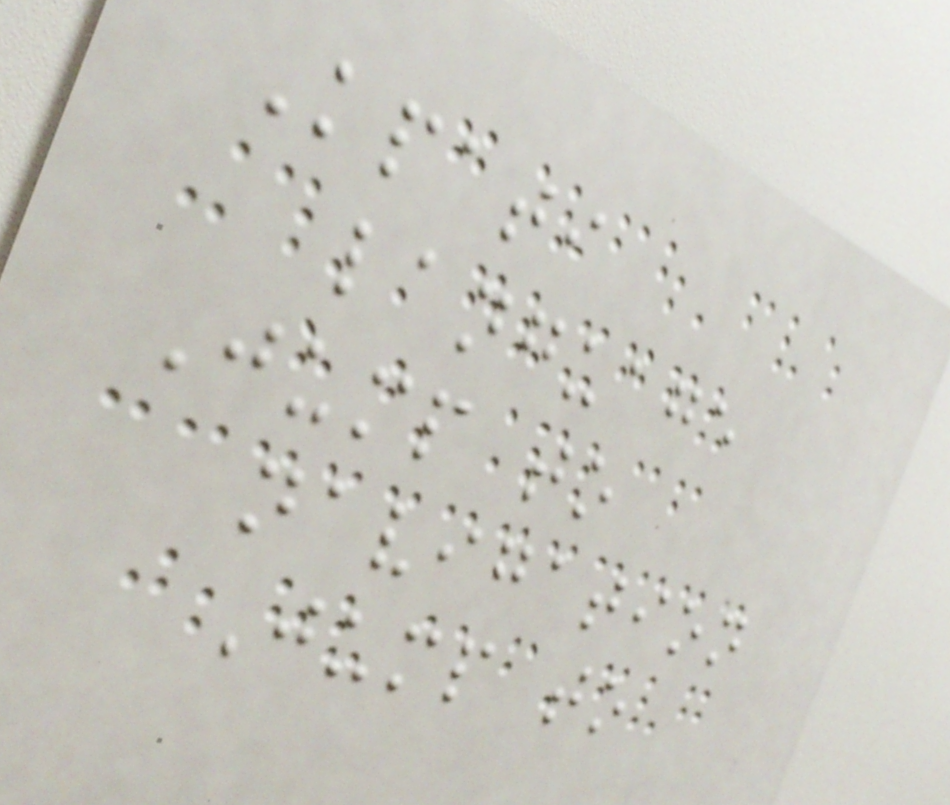Kpati
language
Jump to
navigation
Jump to
